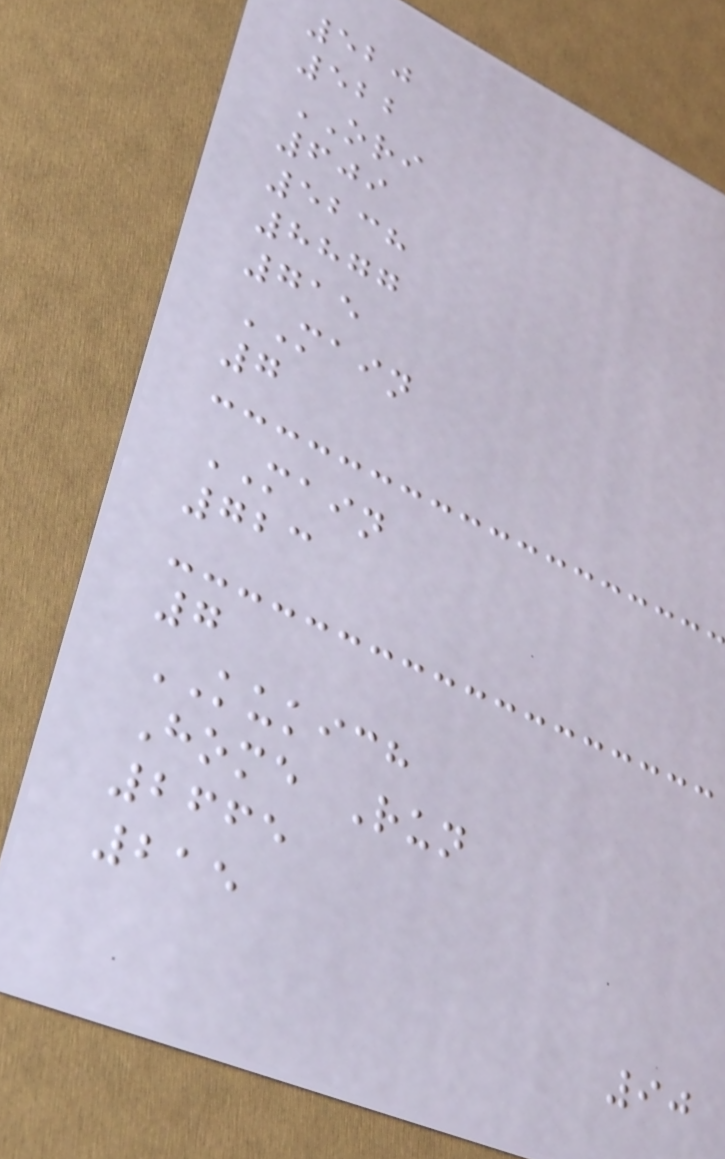520
522
ORI
609
5238
8877
715
MAIN
7
MAIN
723
7
KUKICH
Home Run
2665
215
90
